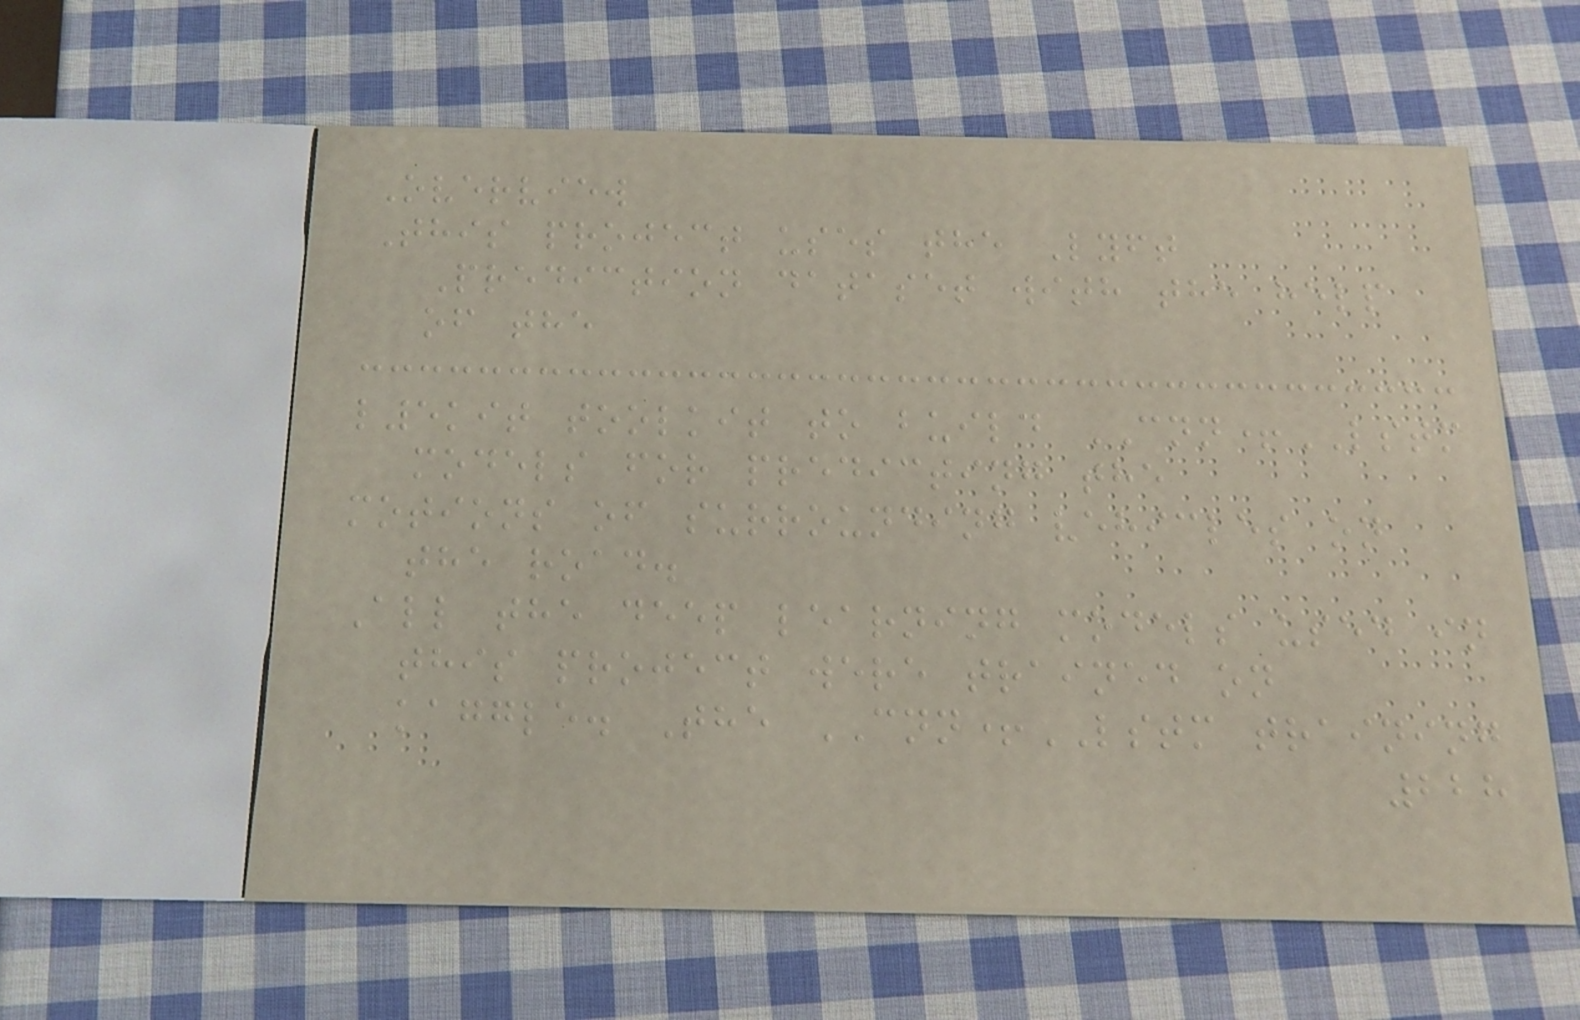Overview
This project uses the Lyft
Prediction dataset with the help
of the
l5kit toolkit to build CNN+LSTM
models for predicting the
motions of surrounding vehicles on
the road.
All the deep learning models used in
this project were trained on
kaggle. The CNN+LSTM training
228
